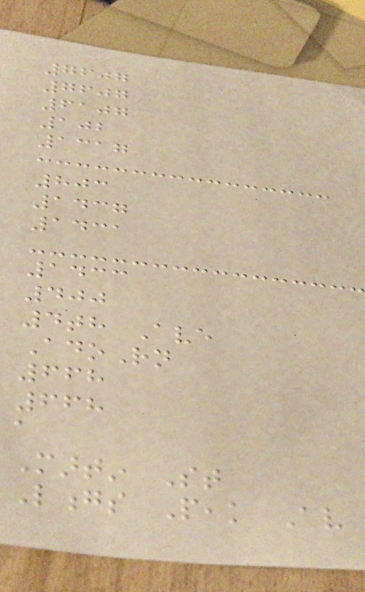7607
7607
6107
102
1317
803
1437
1431
1433
400
4th Ave
AdoRn
668
668
a
Martin St
Longs Peak Av
